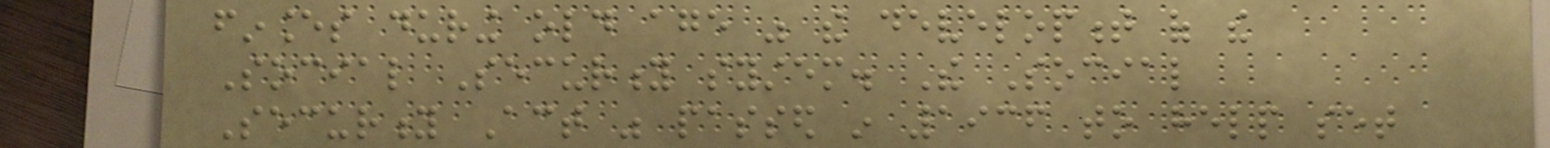finances during old age was the development of the
Social Security system. The Social
Security Act was passed in 1936 to help set
